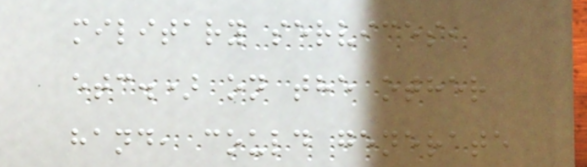military services,
etc.) on the other
hand, could generate
